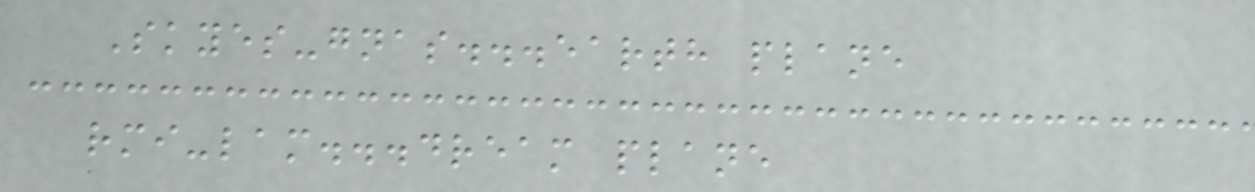Skyes-gnas...earth plane
rmi-lam...dream plane
